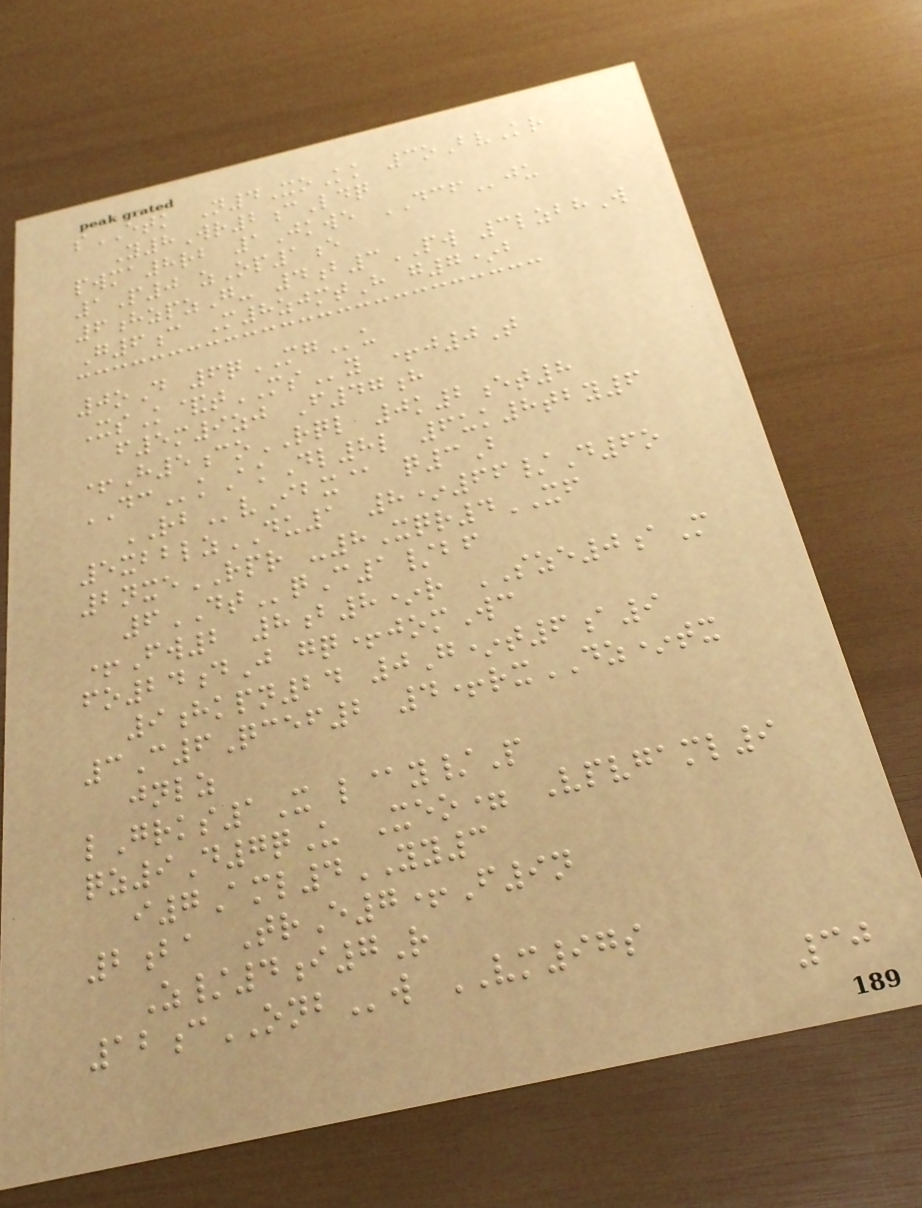sETK N4XoKk 3oBvKr
Y8Wr2cLdq
pwma8rb 1Jkwe DCFju
1P0 zOp1e
6hzpzG- 4b3PW 3lzbhW
G6c M8zjmtH g7*b
0oD 6qMGu
XsK&tMSy +j0T
f5m9zj F47h
+H5coRQL 0k2et8
DCkAkDl8l 6uk8tby6
RBvIbx@ q3B
5xbblzDU1 8*66/D6o
2nxeRPR -8Xqr4XF
6DTqC1/bf
+Fw2 8b8*r SZE0aM
fo24dJ gq+jomWc
9hkpn24 0G*t6a9
3C6Qcef2 4+rxDZ*tx
jnlz
lGrks1X l@y/P
qz9D7qU Xeo= Vpvgaml9
i7Aml4YY3
2ba TrE7+F9n
Z/4i7R
12cONBw VM97s
30
